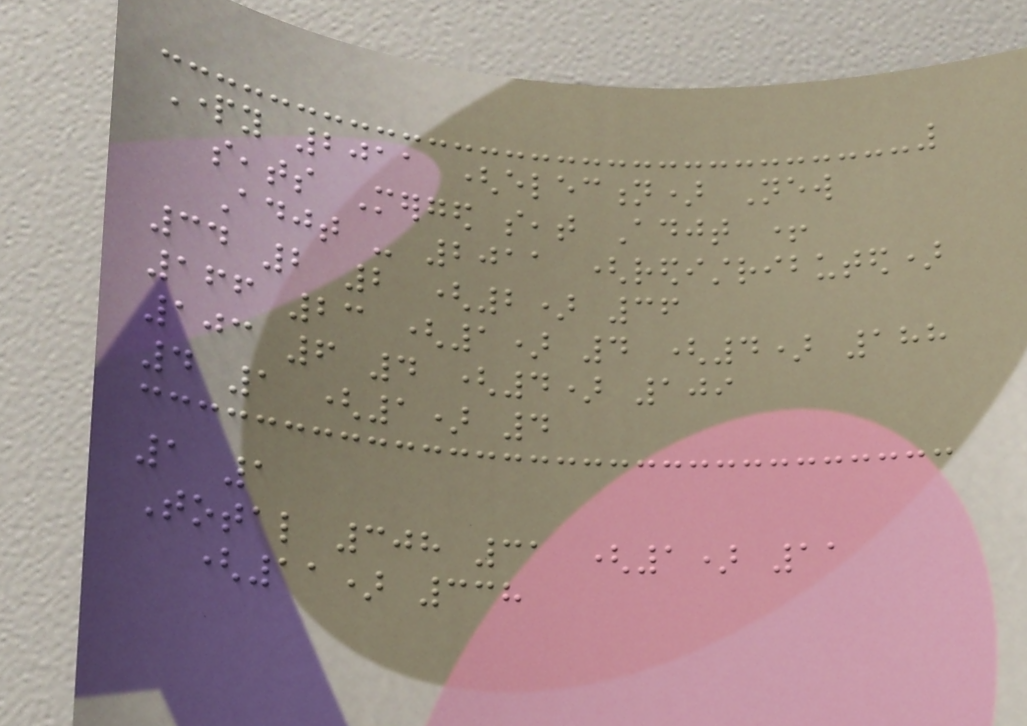Party 2011 (election) New
seats Merged seat Adjt +
Adjt - 2011 (redistributed)
34 2 2 (2) 36
166 23 (1) 4 (4) 188
103 6 4 (4) 109
4 1 (1) 4
1 1
Total 308 31 (1) 11
(11) 338
